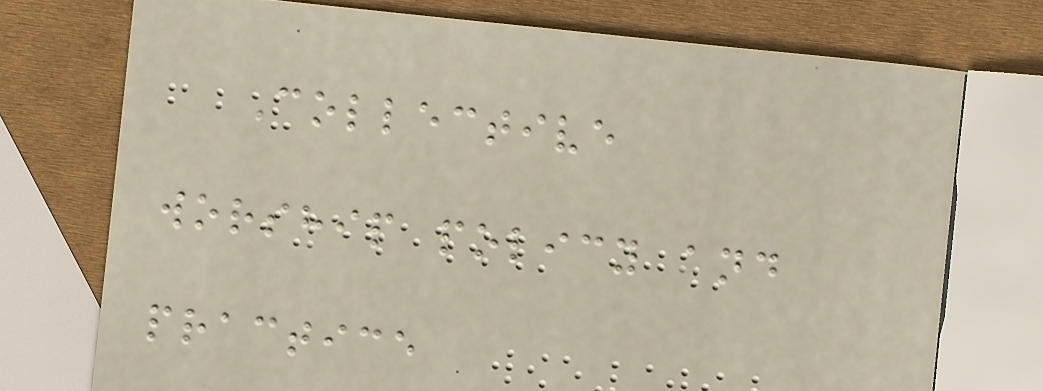Collective
worship policy and
practice
